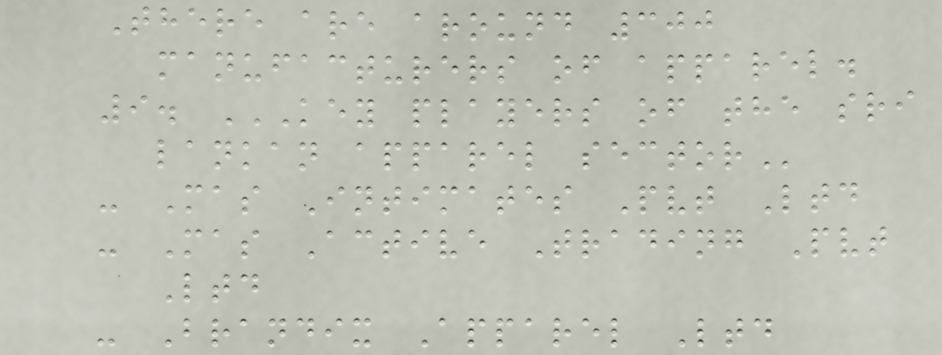There are around 300
manufacturers of apparel.
9. KEY PLAYERS OF THE SRI
LANKAN APPAREL SECTOR
- Mas Intimates Pvt Ltd
- Mas Active Trading Pvt
Ltd
- Brandix Apparel Ltd
